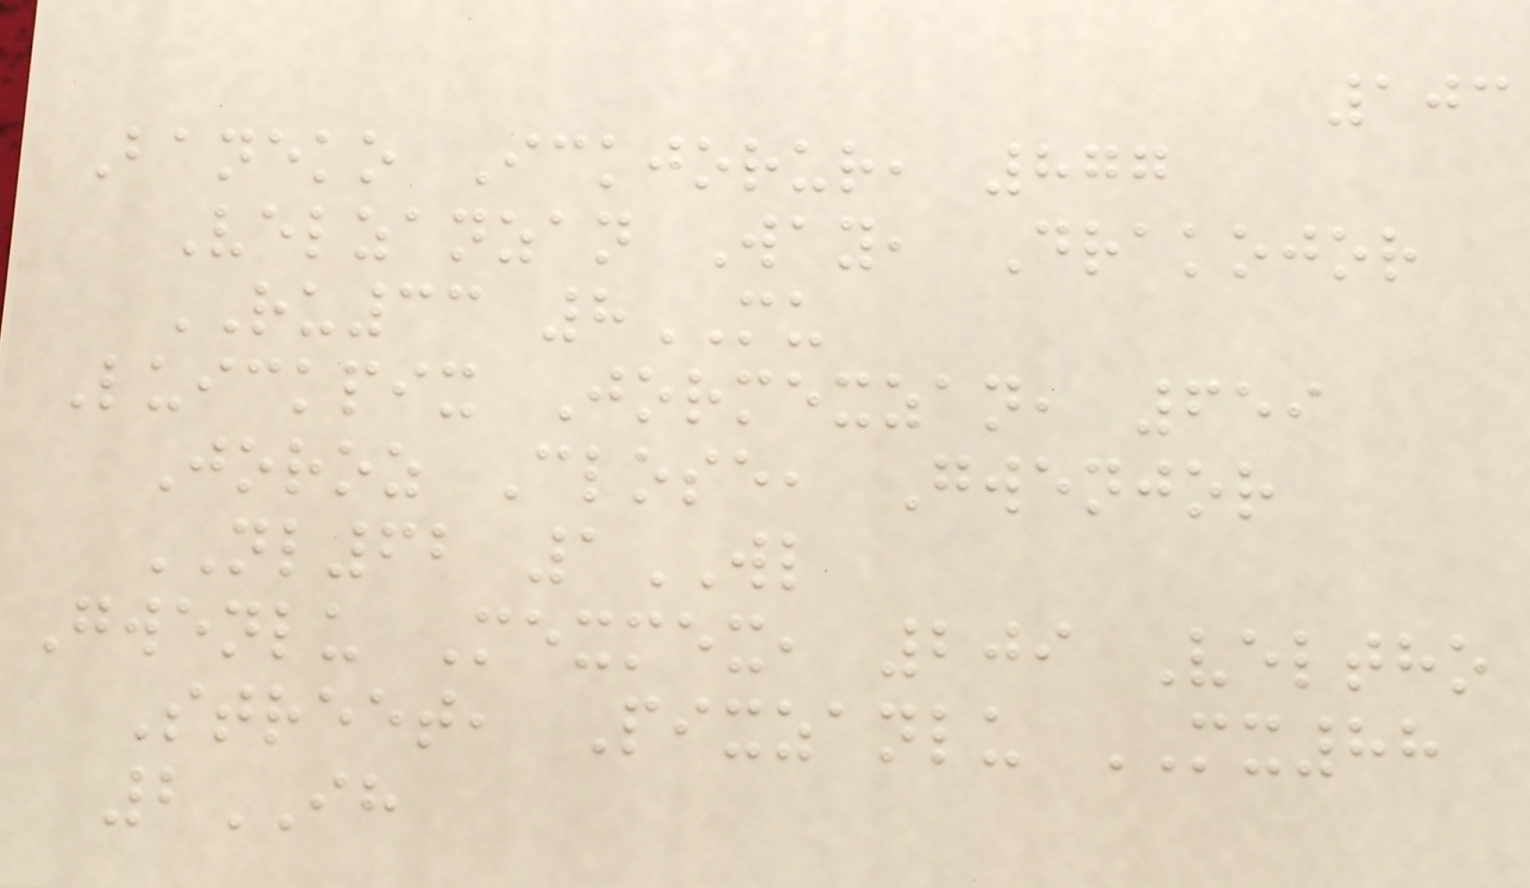103
Baneko Ickjorur, 877
Velzanzan Way, Drakojor
RU33 8MU
Luickpix Jormexzan, 659
Joroz Close, Gwenjor
NL62 1WL
Gwenlu Mexmex, 209 Veltho
Street, Pixzanlu MX88
2IH
